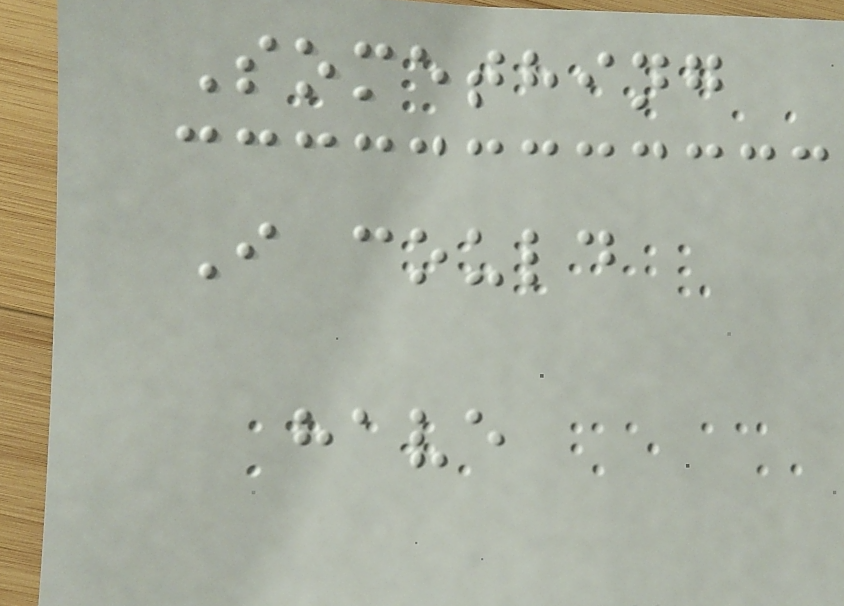Something
I could
have
